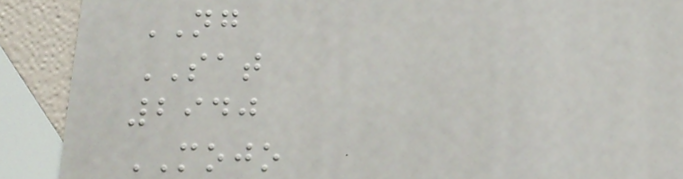NG
SAT
2940
MOJO
